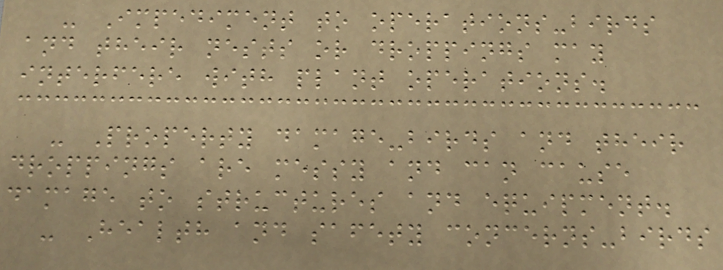- Impediment to operations-birds
and their nests or droppings may
interfere with plant operations.
- Property damage-birds and their
droppings are messy and can cause
damage to structures and equipment.
- Health and safety concerns-birds
